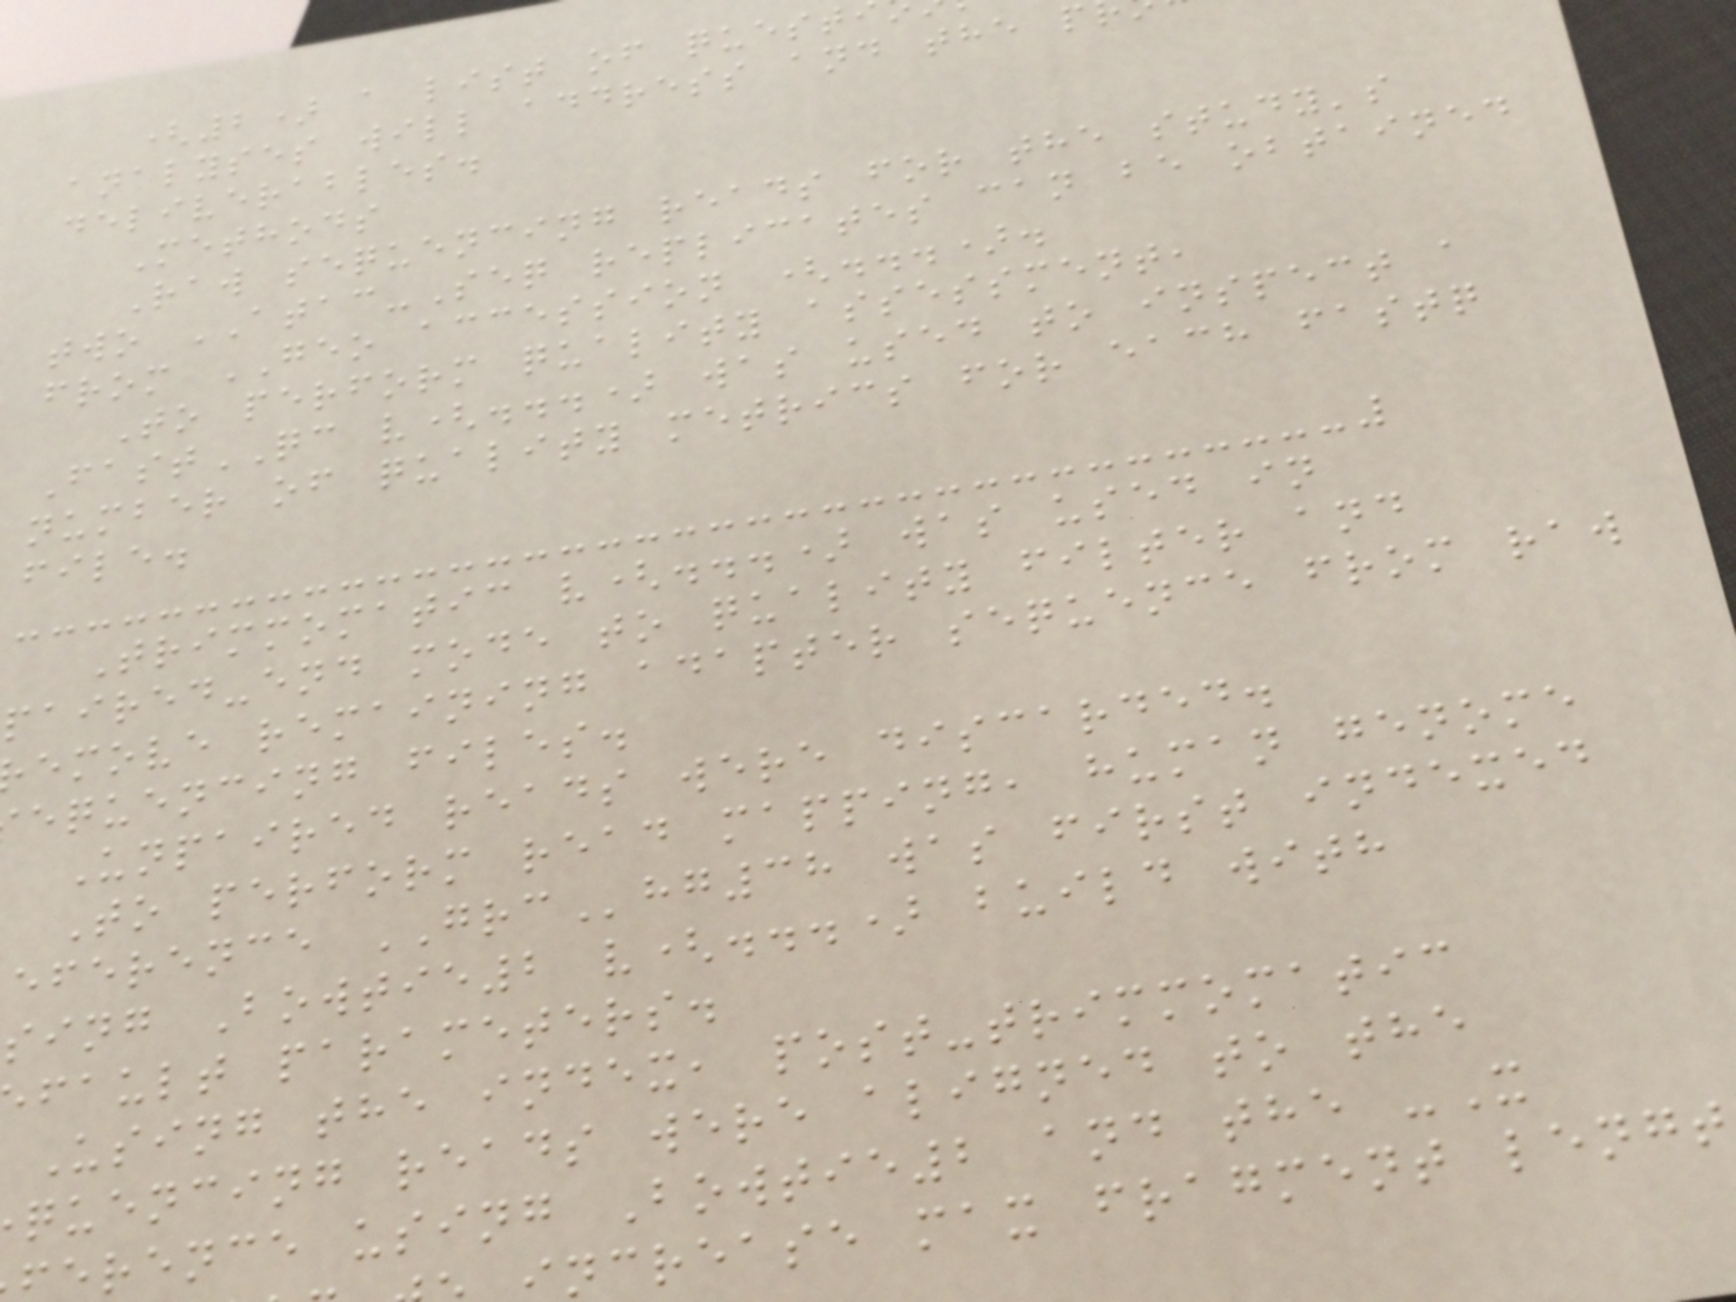(2) a list of quest
analyses will address and the p
deliverables.
Methods
Raw sequencing reads for the study's
two ATAC-Seq replicates can be obtained
from GEO accession (...).
To perform quality assessment,
FastQC v(...) was used to inspect a
number of quality metrics for each fastq
file.
Trimmomatic v(...) was used in
paired-end mode to quality filter and
emove remaining adapter sequence from raw
equencing files.
Unpaired reads were discarded.
To perform read mapping, human genome
eference GRChg38 was first indexed
sing Bowtie2 v(...) build with
fault parameters.
Using the index, post-trimmomatic
quencing reads were aligned to the
erence using Bowtie2 and the -X
ncrease max fragment lengt
